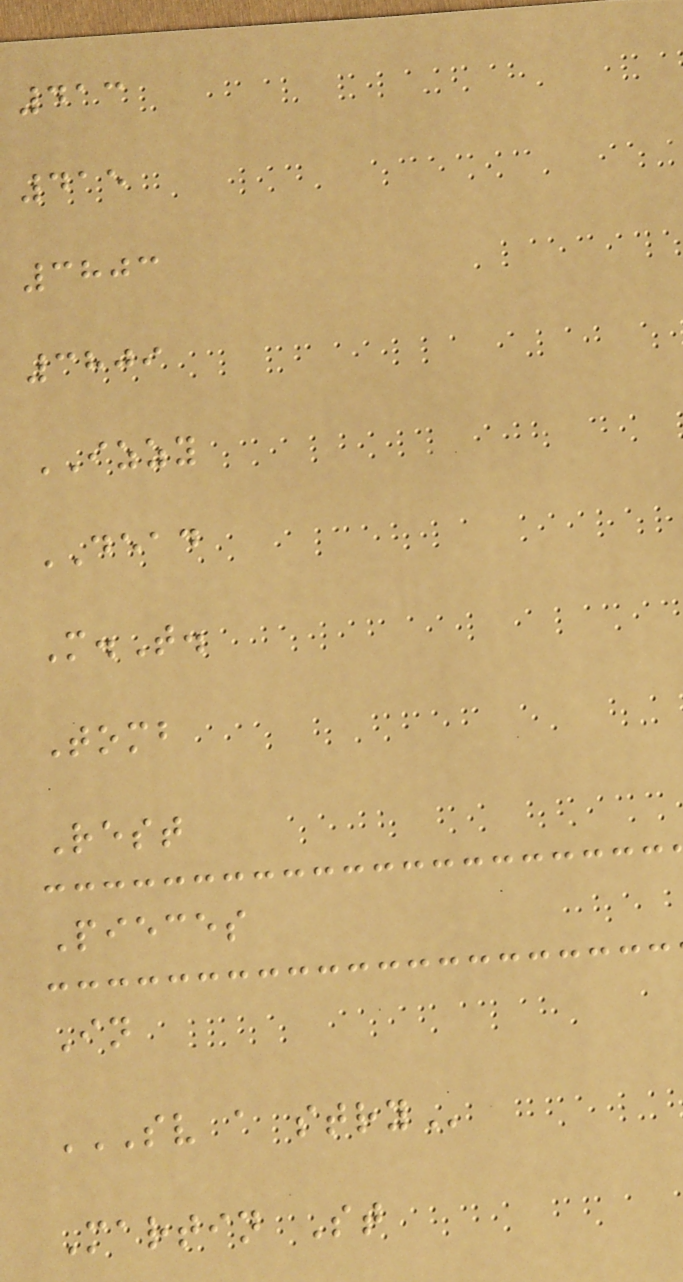413
415
3803
3809
IZZY
DEAD
M.T.
Tomb
Rest
Pieces
In
SV A STRY
Martin St
